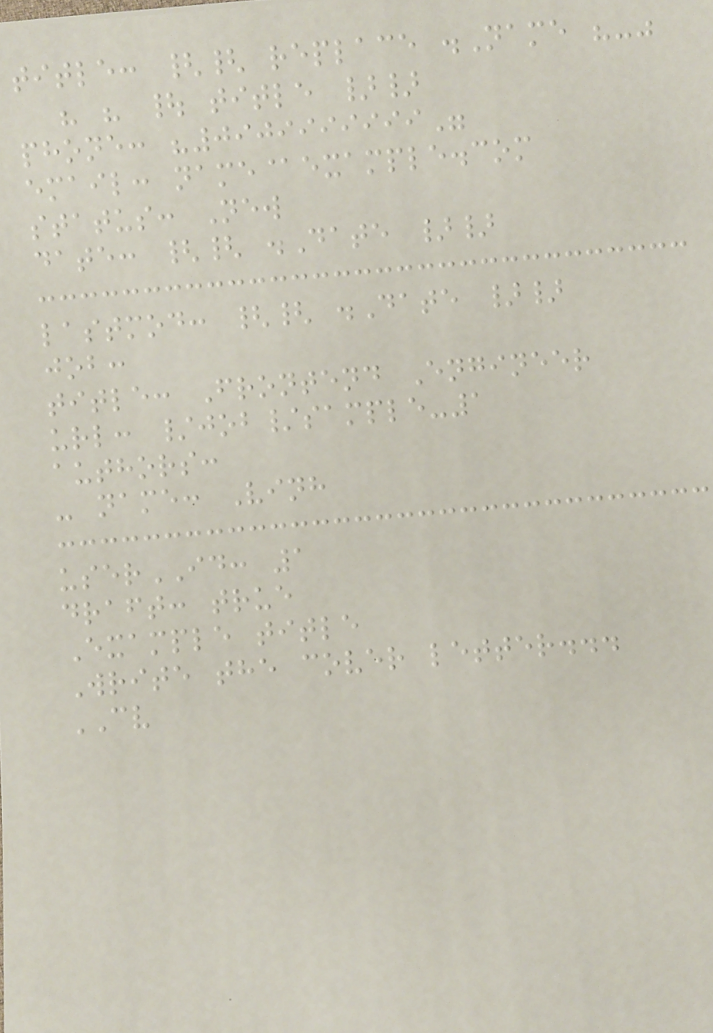title: {{ replace .Name "-"
" " | title }}
phone: "0909999999"
email: name@example.com
status: New
date: {{ .Date }}
lastmod: {{ .Date }}
job:
title: Frontend Engineer
url: /job/sample-1
authors:
- name: Vinh
userID: 1
draft: true
Example title
Write the cover letter...
CV
